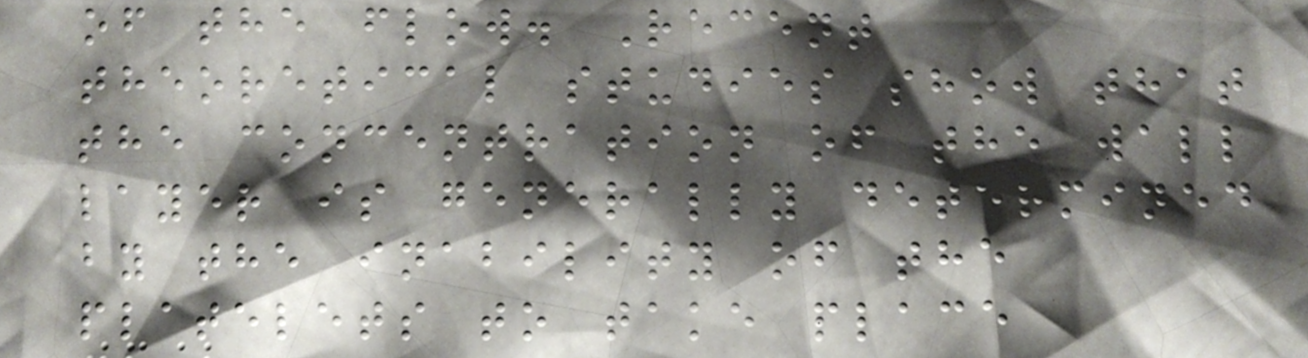of the flow. Recent
theoretical studies show that
the concentration of the wall
layer is generally determined
by the inability of the
platelets to take place
